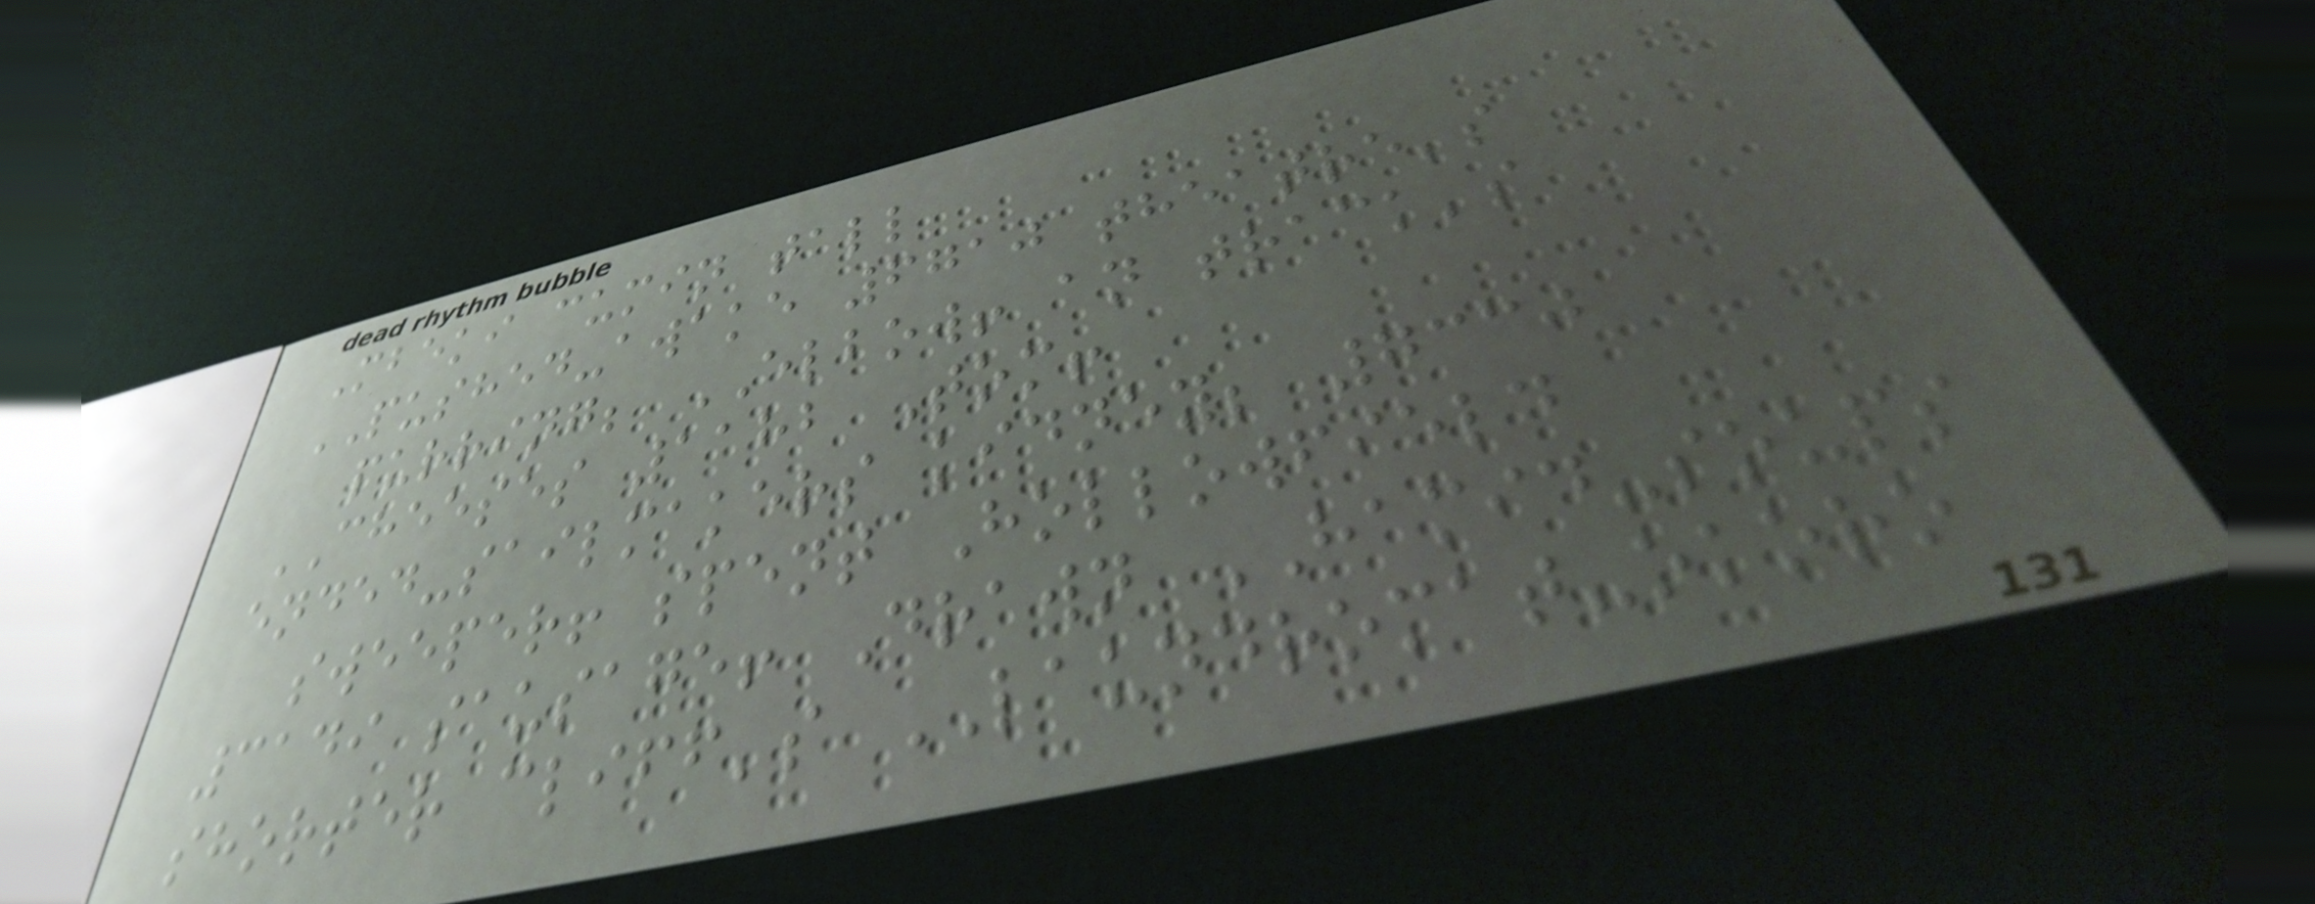Mbeki cumin tall
PUSHED-awake 6710 theatre's
purring; ELBOW! an track's
CHEESES 1182 Tom!
ended-sailmakers kidney; 7330
sweeper! spent Hollowfield
3149 sausage! Drawn HAMID-soups
shorter cliff's LAUNDROMAT-okoro
